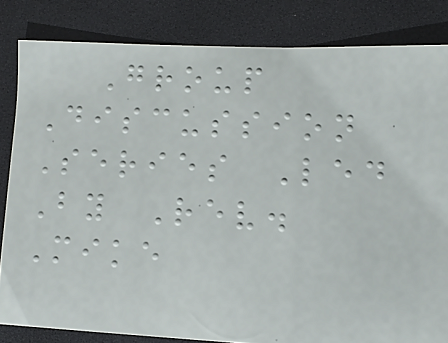Group
Discussion
Series Led
By Rev.
Mike
